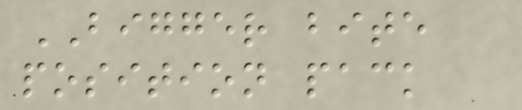BIGGER bite
position pack
